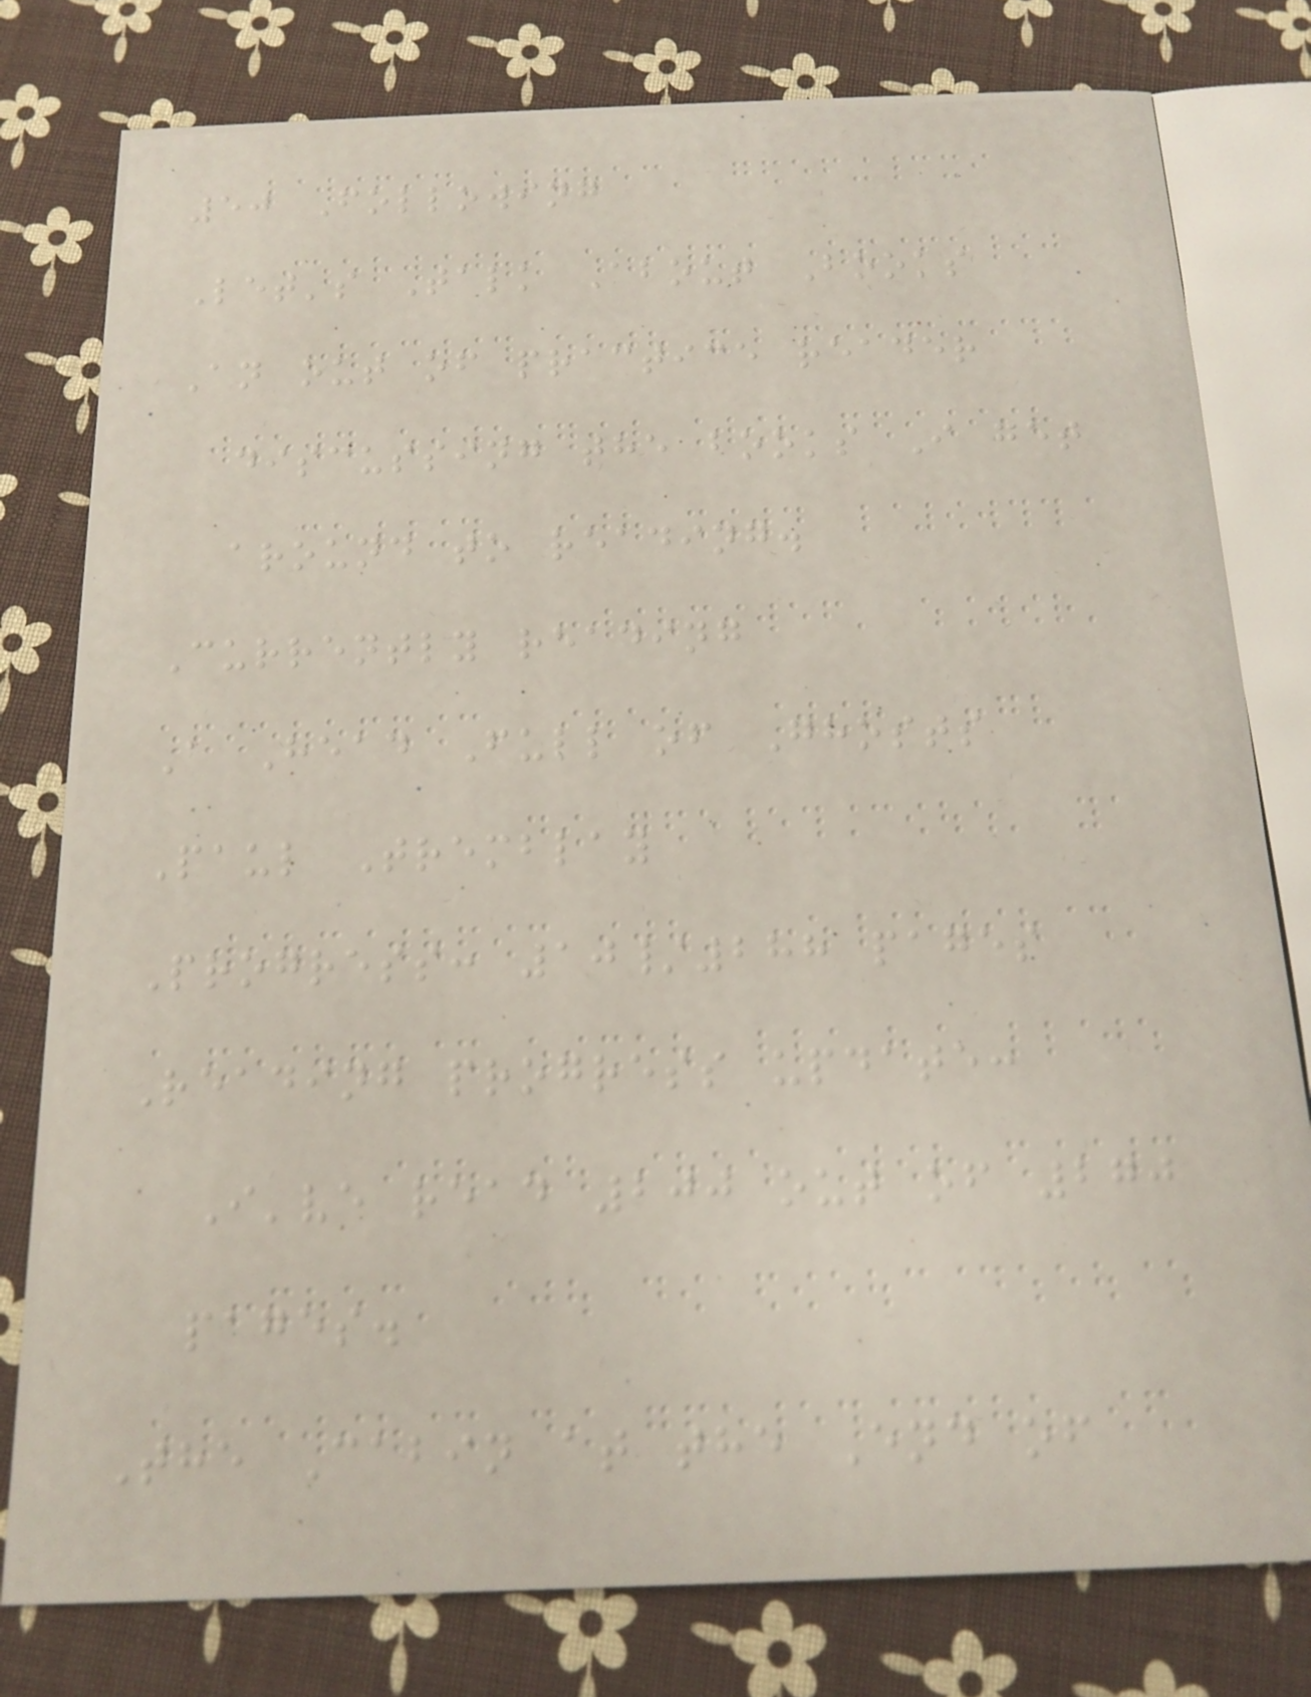50 Following
Let's Talk About Books
An out of practice reader
discussing the books I get
around to reading.
Currently reading
A Head Full of Ghosts
Paul Tremblay
Progress: 10/288 pages
Reading progress update:
I've read 200 out of 270
pages.
The Cabin at the End of
